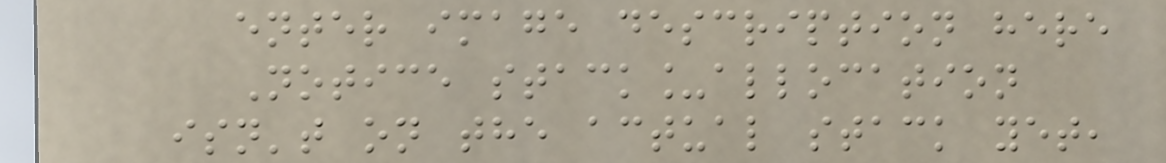enter image description here
Notice stack_allocation
isn't on the actual stack yet,
